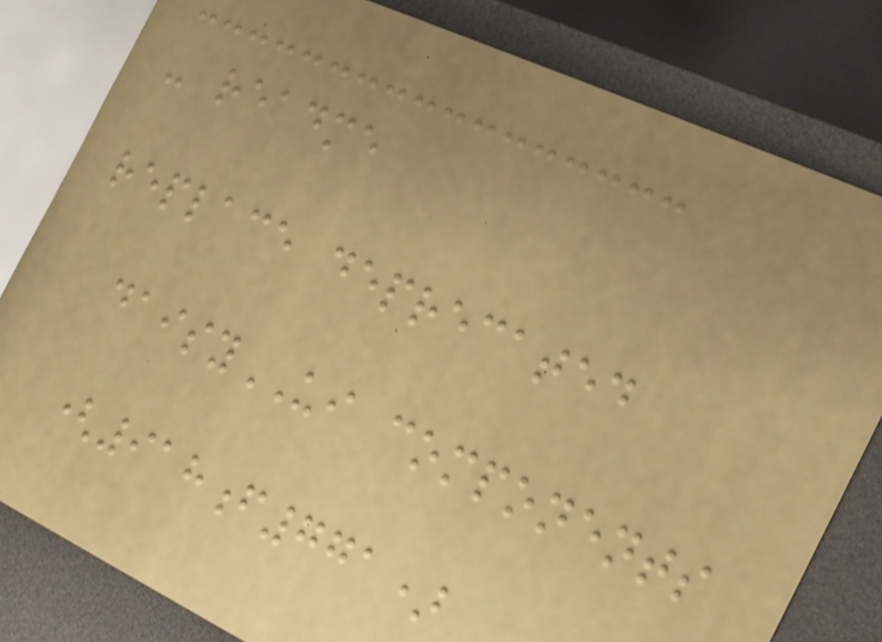- readme
replace deprecated
daisyUI components
(918f771)
